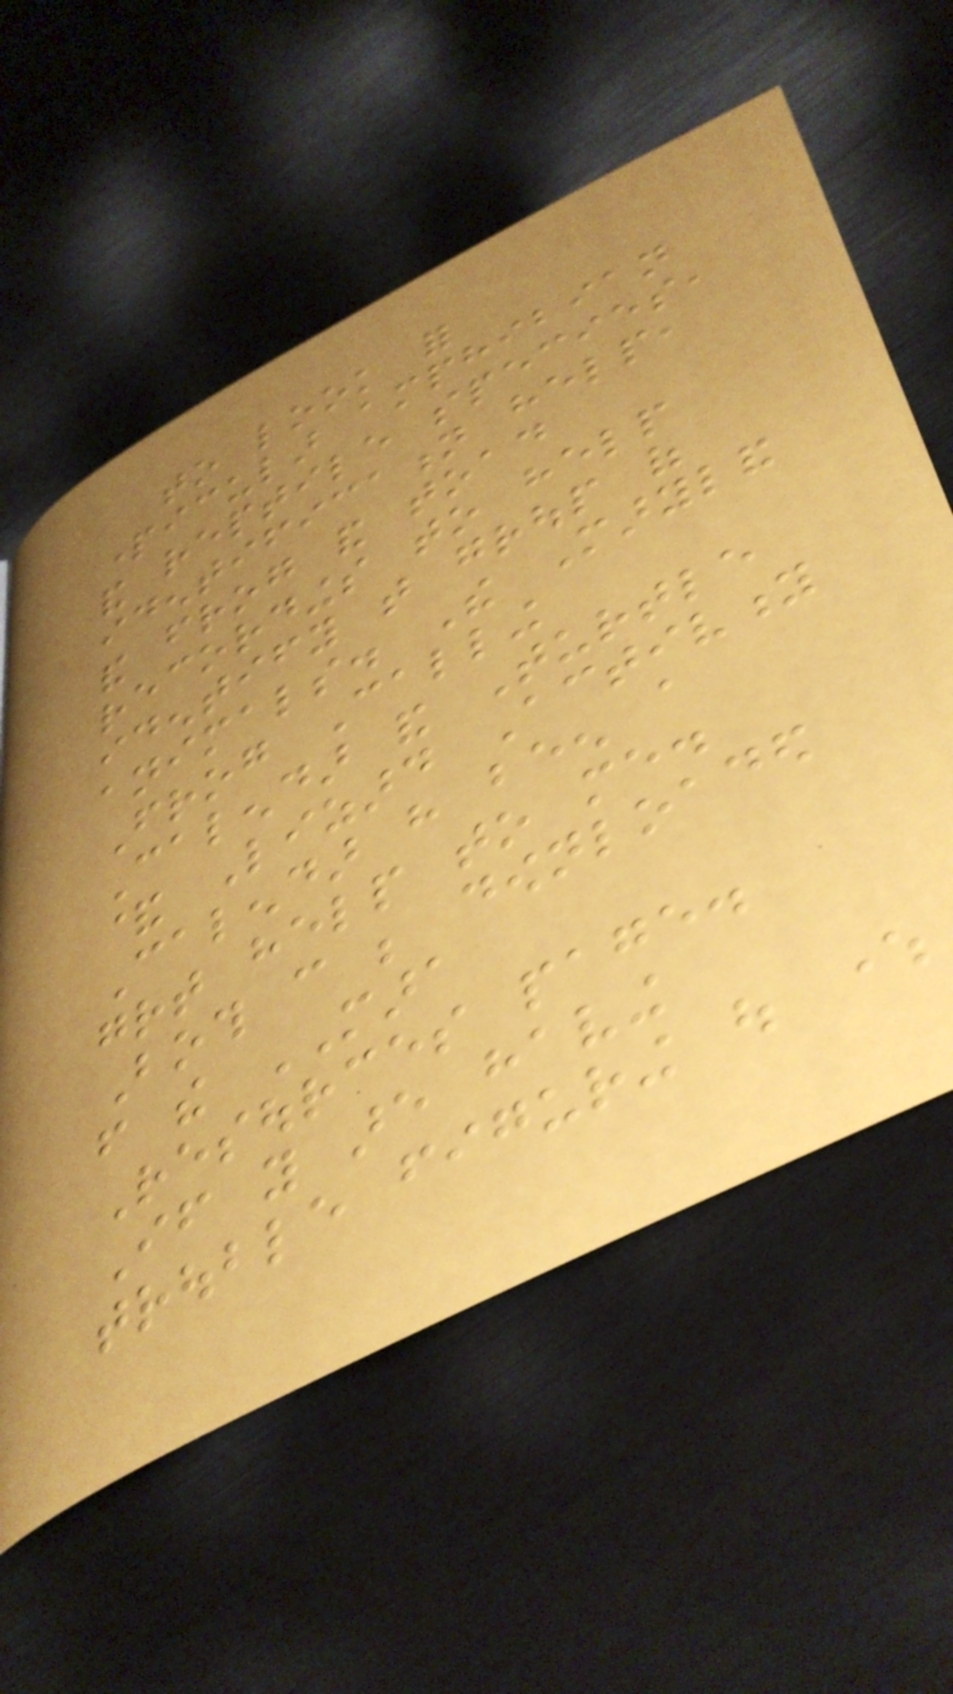to look for
particular amphibian
and reptile species,
identification help,
and frog and toad
recordings to help
identify that group of
animals. The Maryland
Frog Calling
Calendar and Turtle
& Lizard Activity
Calendar have been a
great help to me.
Both can be downloaded
from the MARA
Resources page.
If you are having
trouble figuring out where
